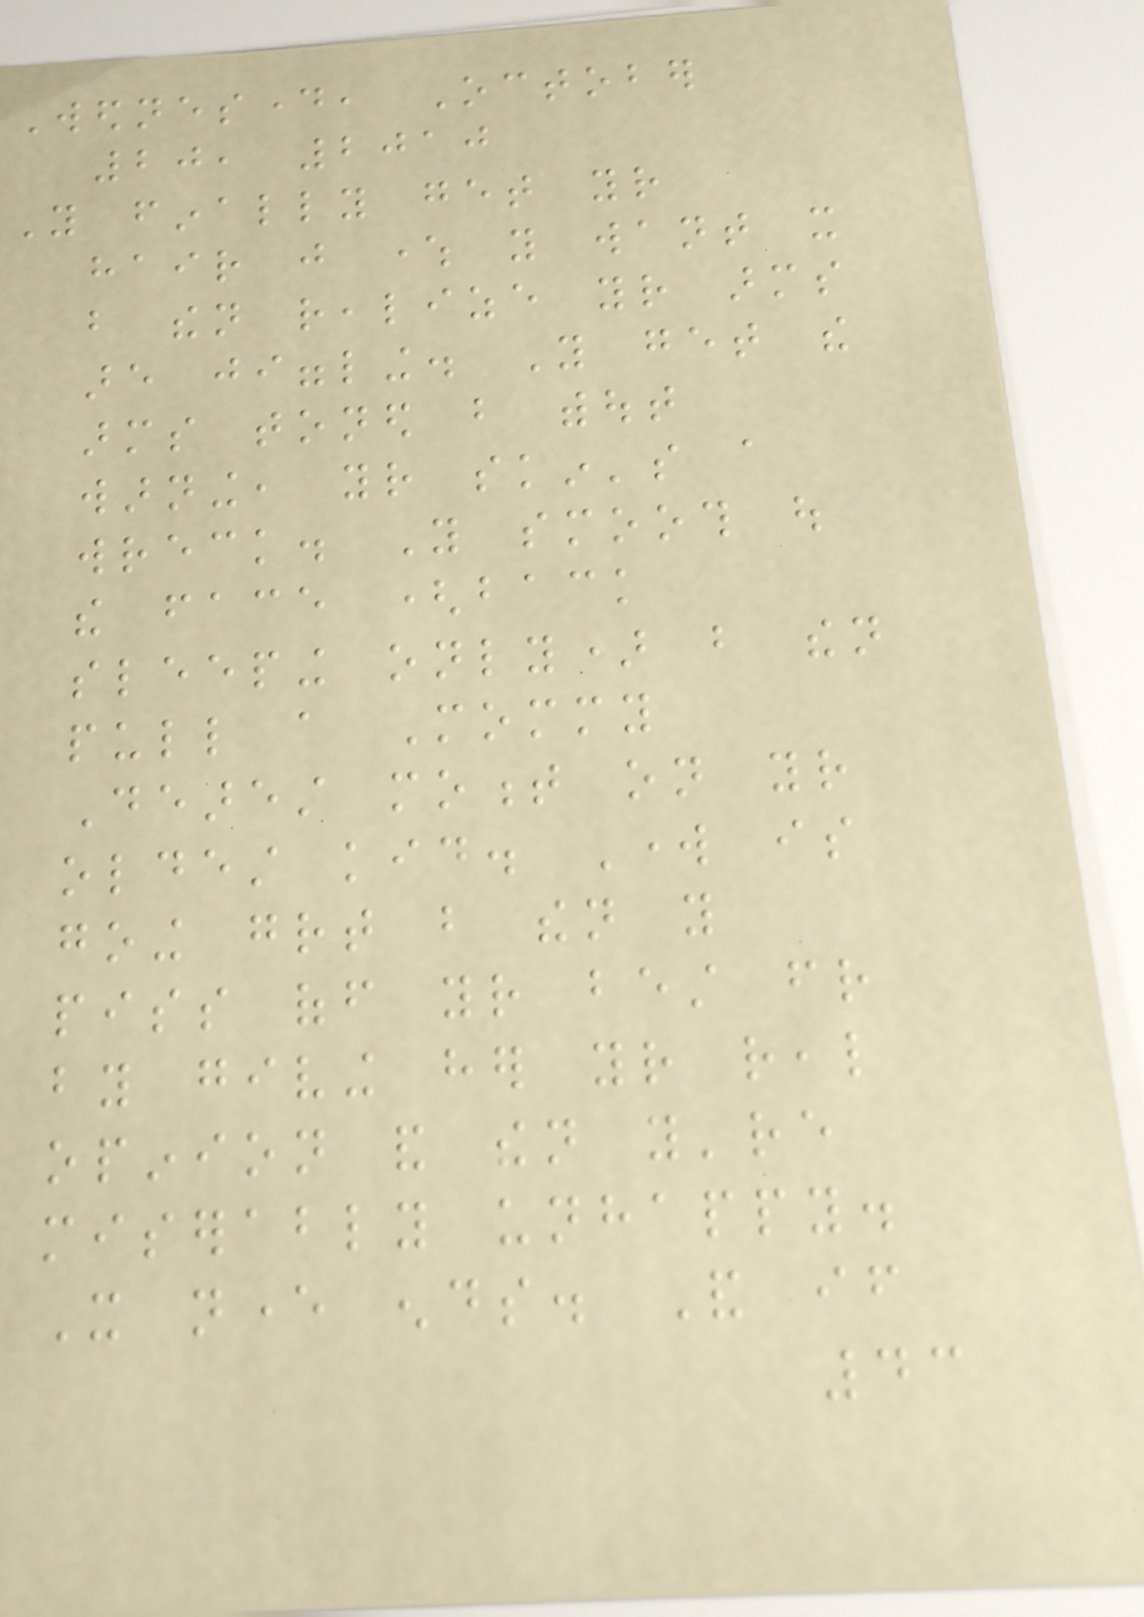Wednesday, October
20, 2010
You finally get your
hair just where you want it
but then realize your arms
are jiggling. You get the
arms toned but without
warning, your skin's a
wreck. You smooth out
the face (back
sleeping only) but then
pull a Mommy
Dearest moment on your
oldest kid. Work is
going great but then you
piss off your best friend
by giving her your real
opinion and then you're
miserably unhappy.
It never ends. And if
43
